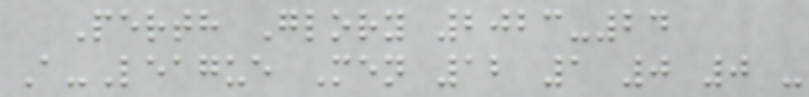Perth Glory 2023-24
A-League Men 12 1 0 0 -
